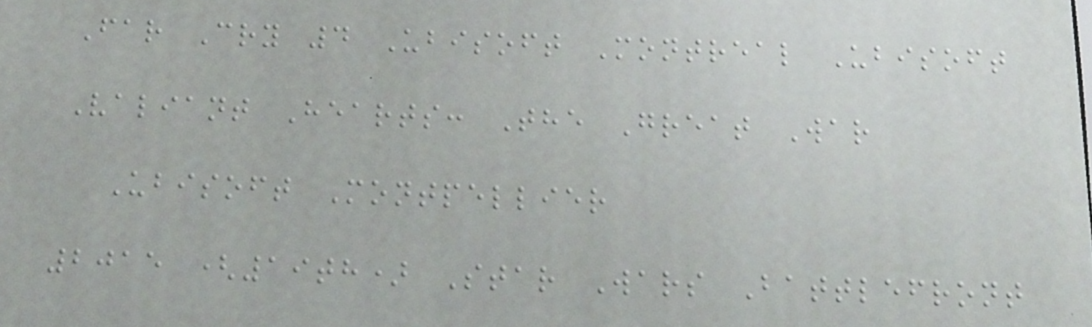Far Cry 4 Ubisoft Montreal Ubisoft
Valiant Hearts: The Great War
Ubisoft Montpellier
2015 (19th) Star Wars Battlefront
